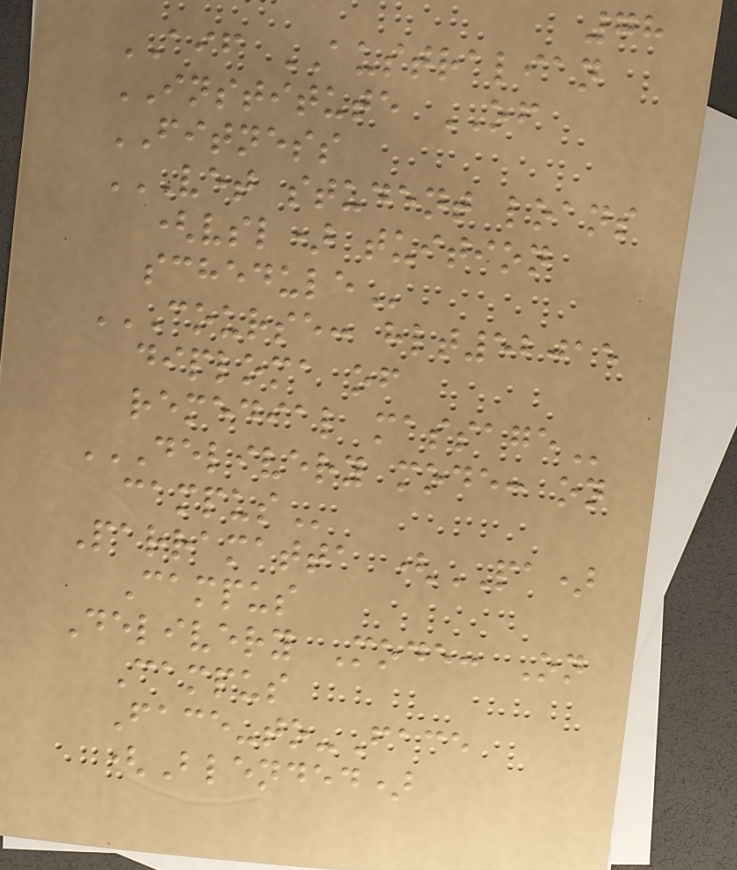78
AIF AUSTRALIAN
INSTITUTE OF
FITNESS
VET STUDENT LOANS
(VSL) TUITION
SCHEDULE
COURSE: HLT52015
DIPLOMA OF
REMEDIAL MASSAGE
DELIVERY MODE: ON
CAMPUS
Parramatta (PA)
Campus
Delivery Mode: On
Campus
Face-to-Face
(Blended)
